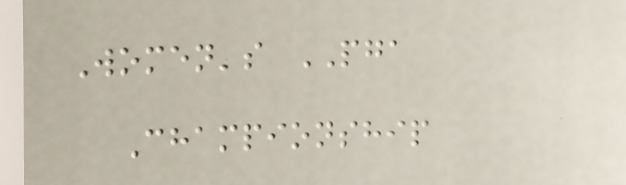Women's PGA
Championship
